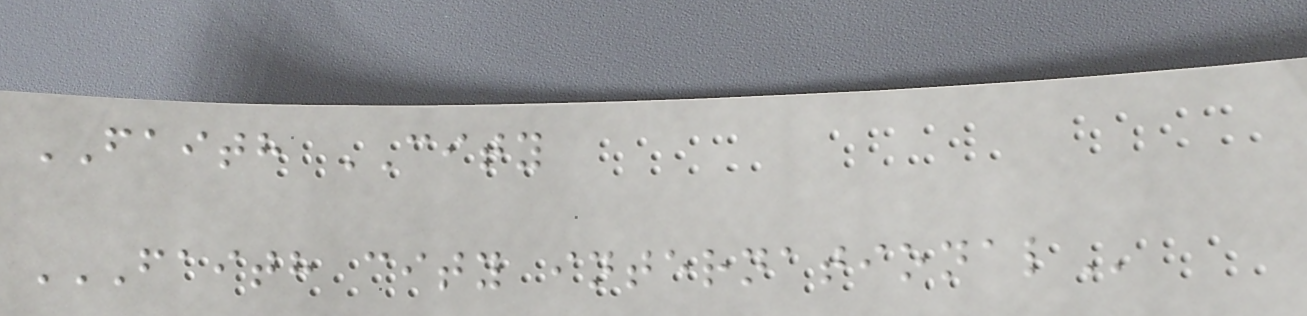FAITH CITY
FAITH CITY INTERNATIONAL
